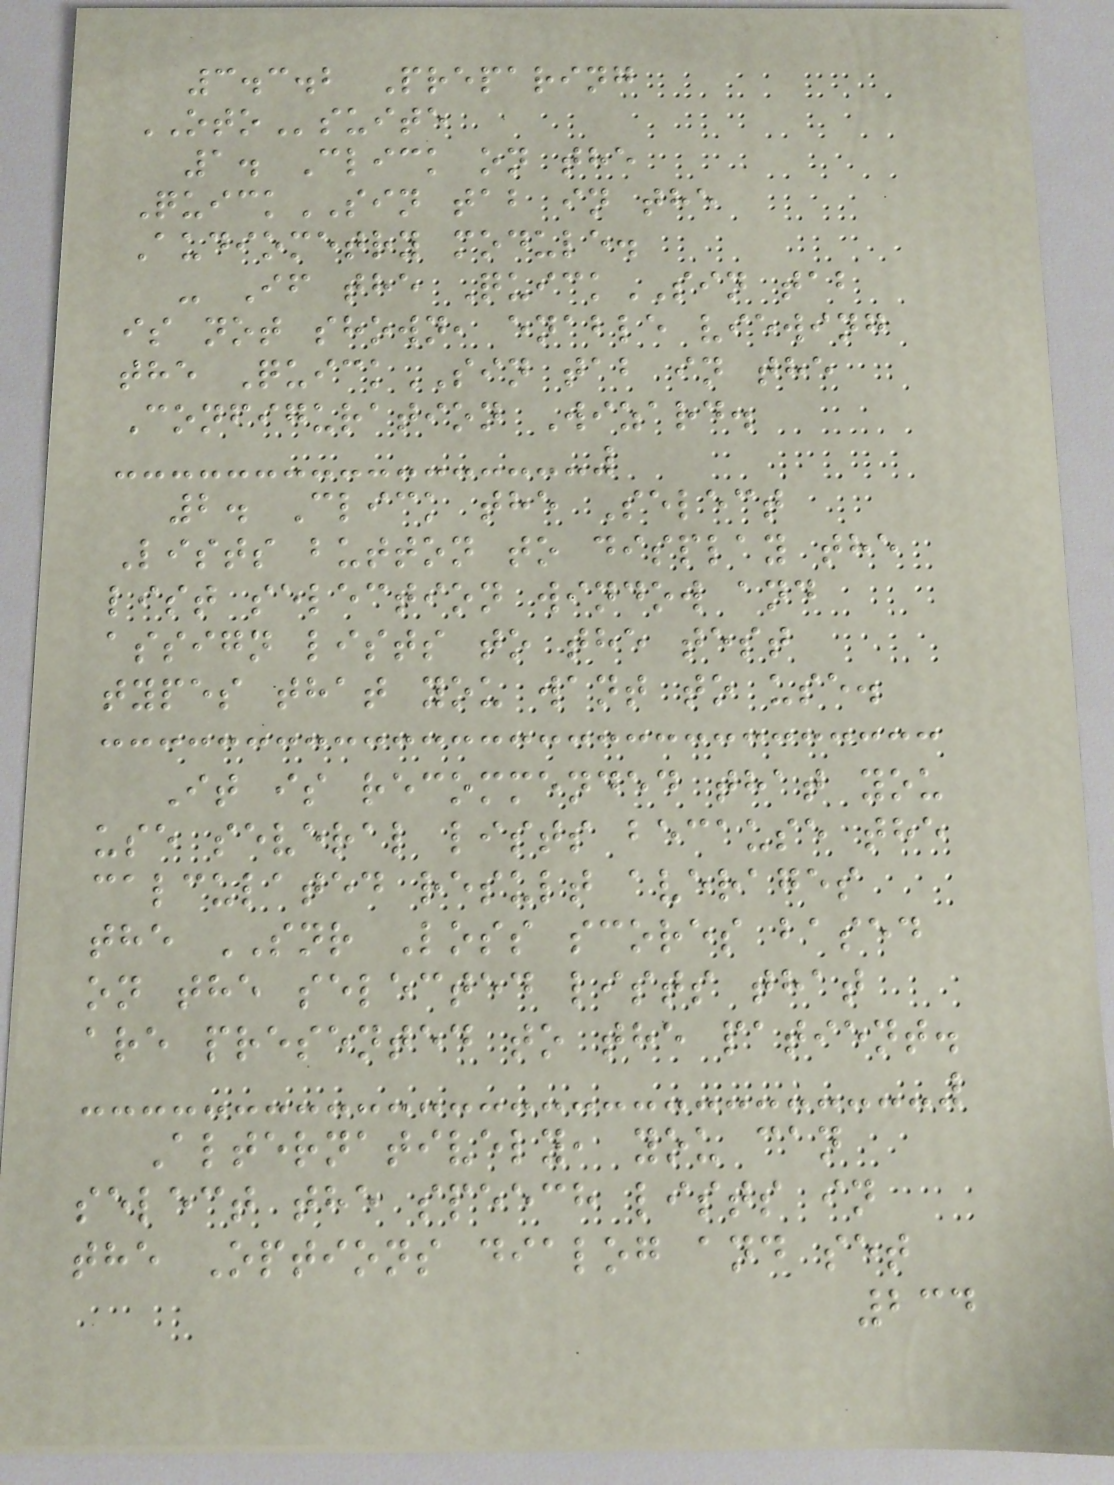3.3.2 Preparing
OTOsuite
1. Click on the
QuickSIN tab in the
Audiometry module.
- If the QuickSIN tab
is not shown, enable viewing
the QuickSIN tab in the
Configuration Wizard.
2. Click the Select
Lists button to display the
list selection window and
assign lists to the test
types that you want to use.
It is recommended that you
use several lists because the
calculated result averages
the SNR Loss scores based
on the selected lists that
are presented to the patient.
Alternatively, you can
select the speech lists in
the Options dialog and set
234
